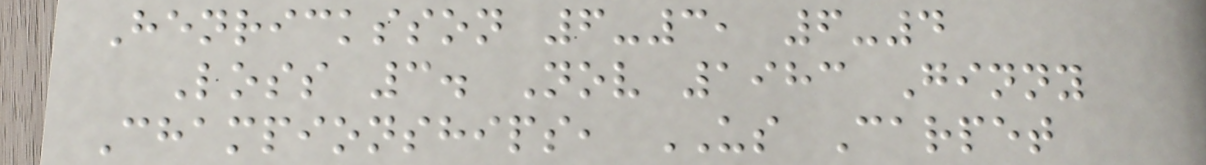Henricksson 6-3, 6-4
Loss 3. Nov 1983 Ginny
Championships, US Carpet
